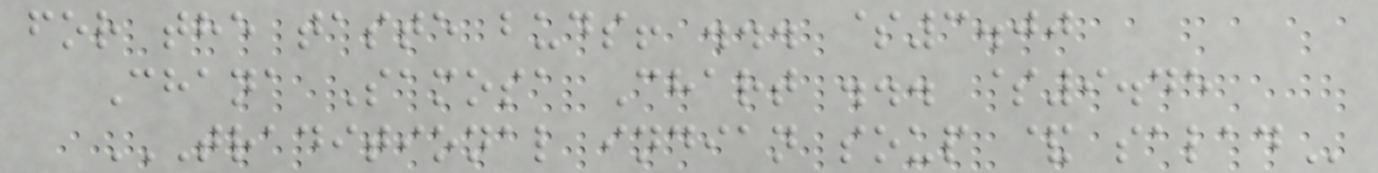for the taste buds! ... $3.00
Chana Samosa Chart ... $9.45
TRADITIONAL INDIAN SOUP & SALAD
